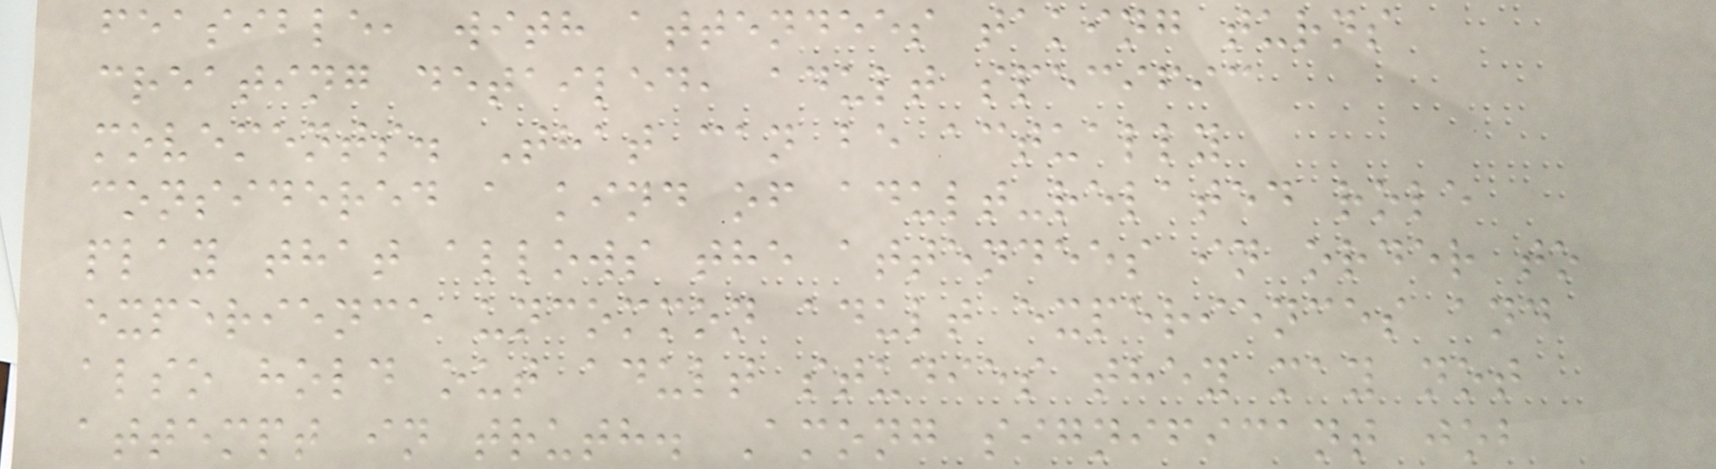feasible, with attendees taking turns
creating detailed, adult specific
movements. That can be actually
considered a kind of adult-related role
play that allows the attendees in order to
experience uncommon adult experiences and
also hold out adult studies they may not
attempt in truth. Among significant job
